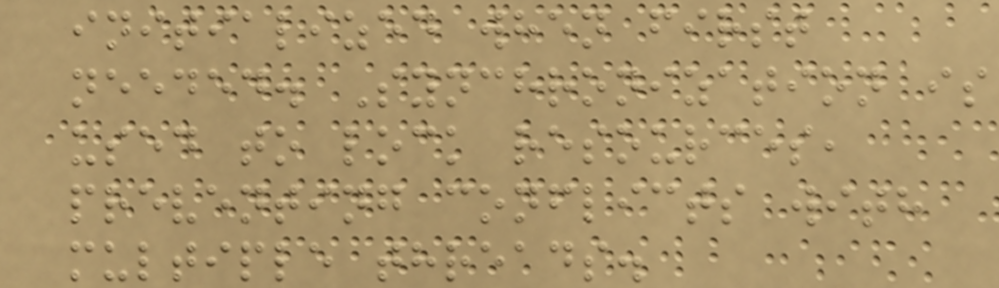initialized when first
needed. Synchronization is
used to lock resources,
preventing conflicts with
multiple threads.
